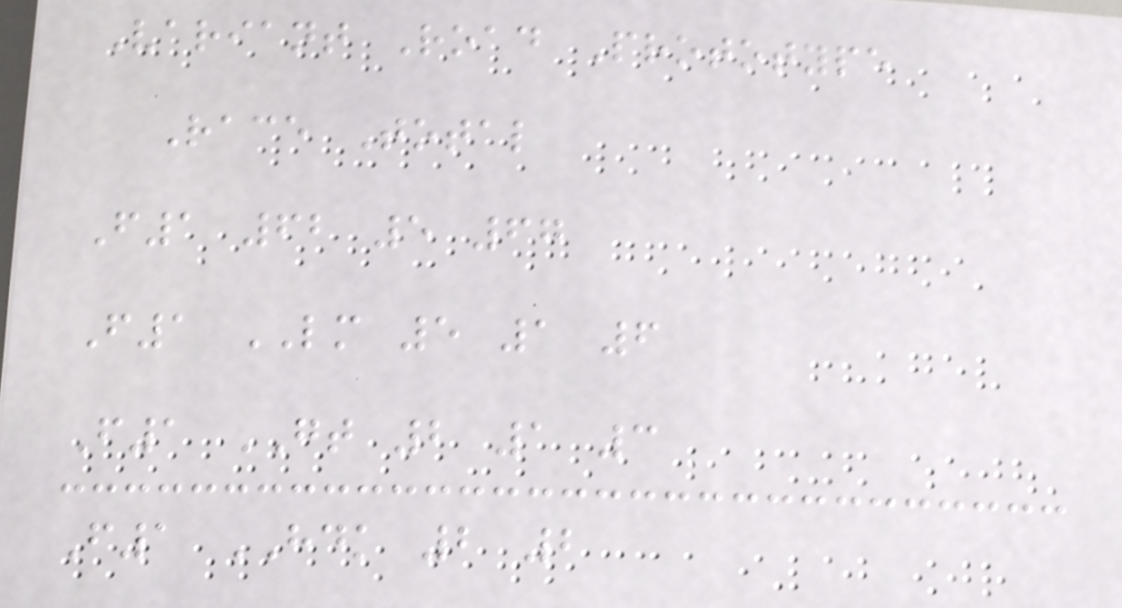Variant Road Prototype
Race Total
F1 62 5 67
F1 LM 5 1 6
F1 GT 2 1 3
F1 HDK 2 2
